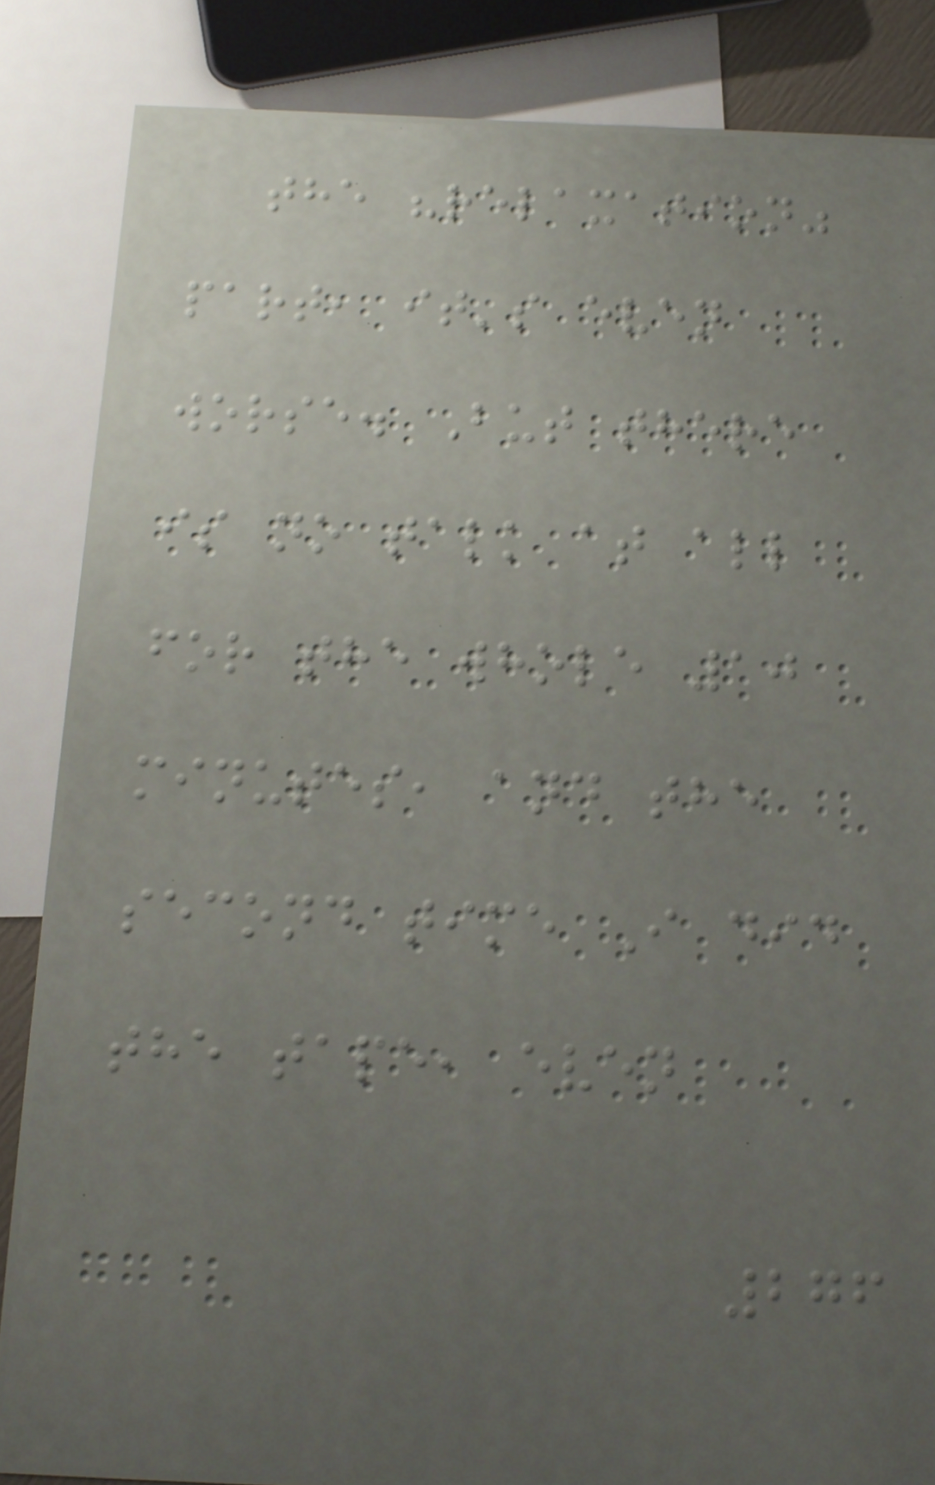the "relaxation"
part, it's even
worse. But there
is no talk at all
for the whole 10
minutes, and the
second time I did
the tape, even
276
